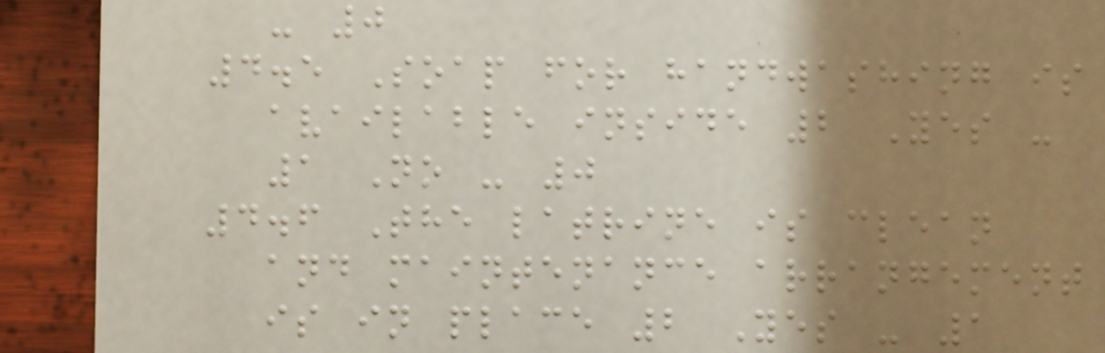- 0
4.5 Soap for handwashing is
available inside 2 Yes -
1 No - 0
4.6 The latrine is clean
and maintenance arrangement
is in place 2 Yes - 1
